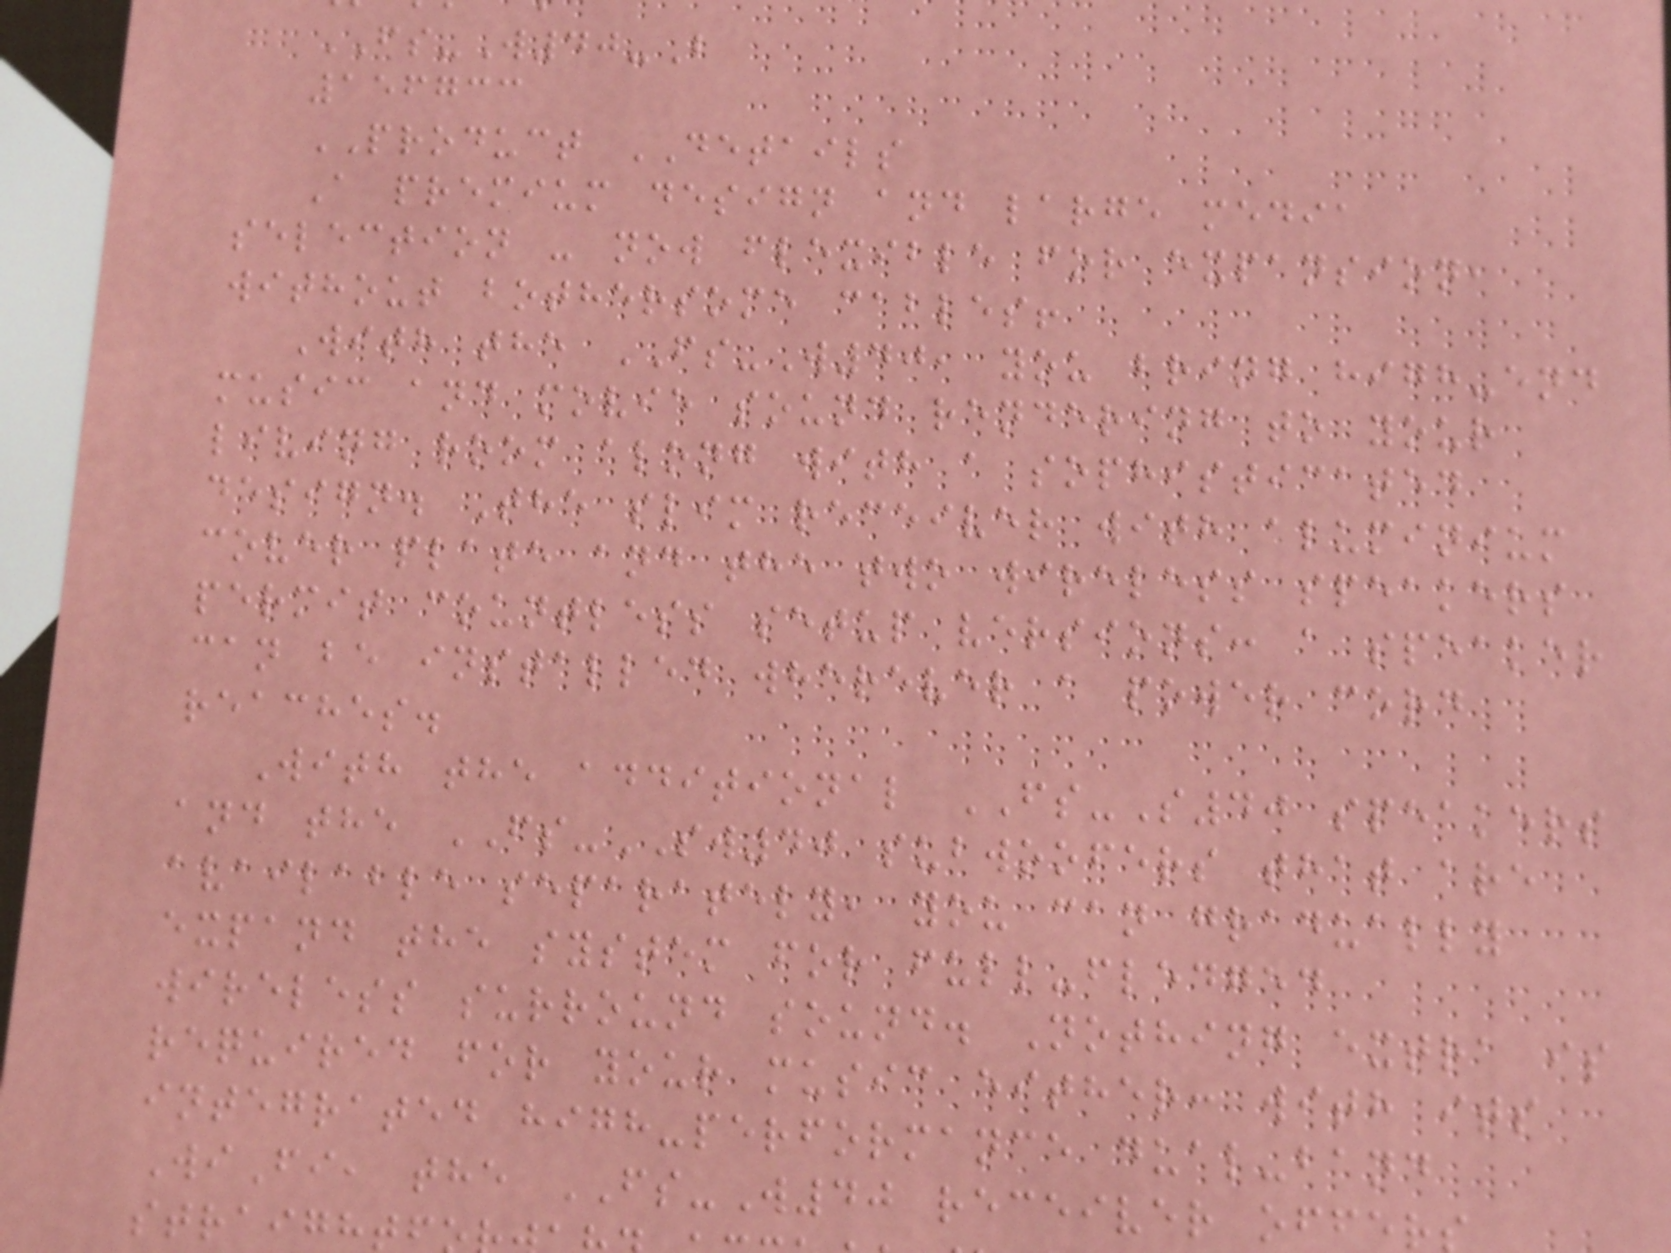FS-W40-B
156733
PRODUCT DETAILS
A premium design and large media
selection - now flexible for expansion,
without bothersome cables!
With the FS-W40, you bring high-end
music and movie sound rendering to your
living room along with a sophisticated
design. The slim receiver with aluminium
cover plate and the two wireless speakers
permit countless setup versions: a speaker
can be installed wherever a power cord
reaches.
With the additional FS-S40 speakers
and the FS-SW40 subwoofers that are
available separately, you can gradually
expand the system for full-fledged
wireless surround sound. Nothing extra is
required for your music either: with its
integrated high-performance dual-band
WiFi, the FS-W40 receiver offer
